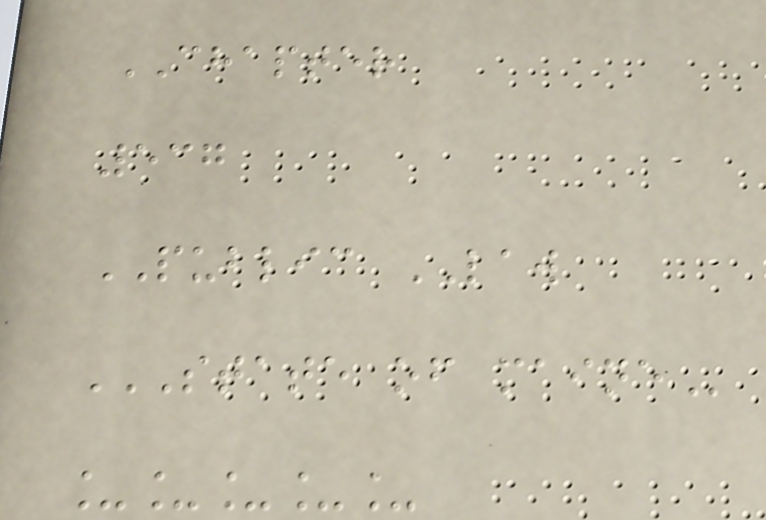CHAPTER
537
PUBLIC LAW
STATE OF MAINE
_____
